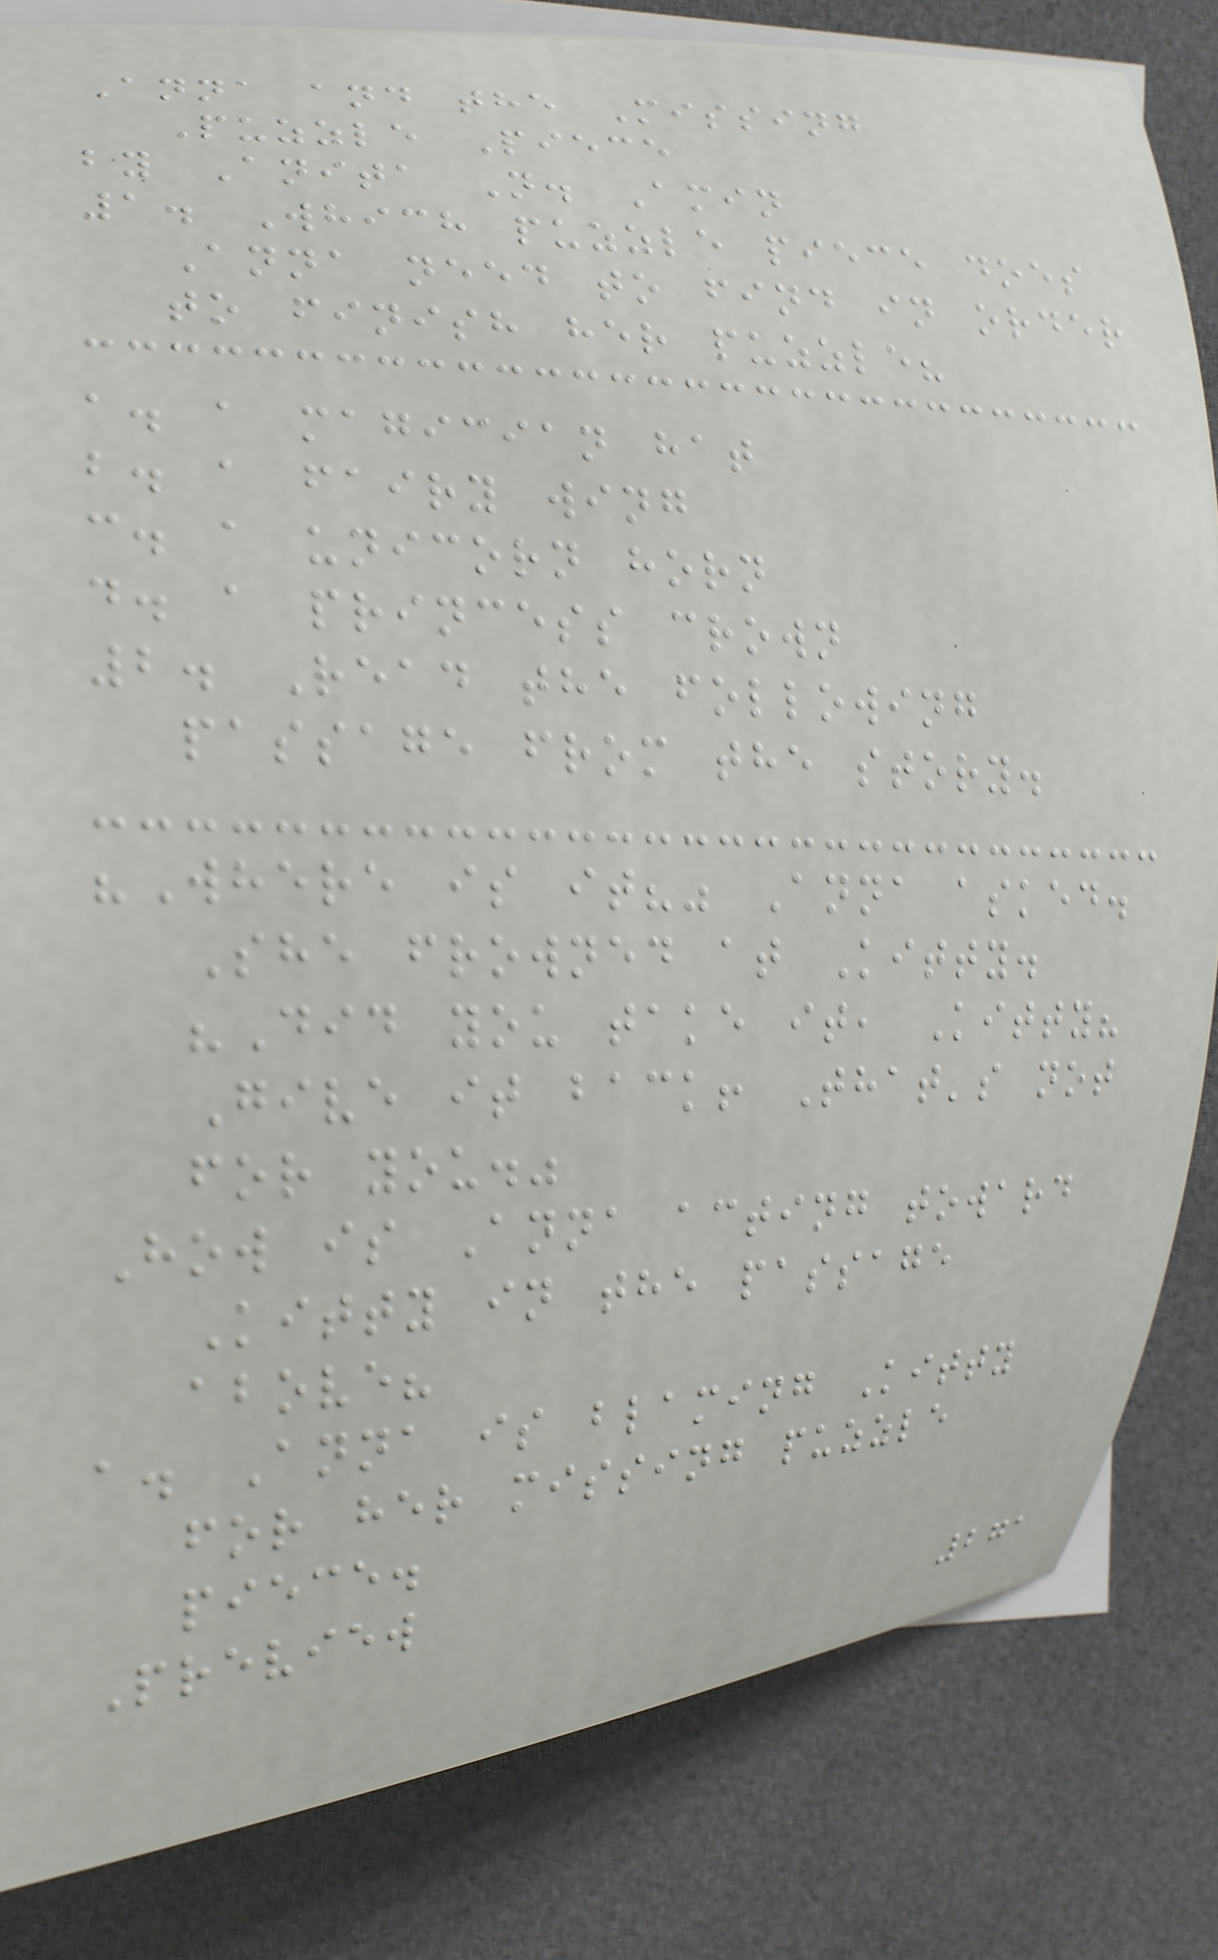Anna and the Missing
Puzzle Piece
by Anita N. Amin
1. Which puzzle piece does
Anna need to find in order
to finish her puzzle?
a. a magician hat
b. a fairy wing
c. a unicorn horn
d. a princess crown
2. Read the following
passage from the story.
"Where is it?" Anna asked.
She frowned at Kitty.
"Did you take it, Kitty?
Give it back! That's not
for you."
How is Anna acting toward
Kitty in the passage
above?
a. Anna is blaming Kitty
for her missing puzzle
piece.
Preview
271
